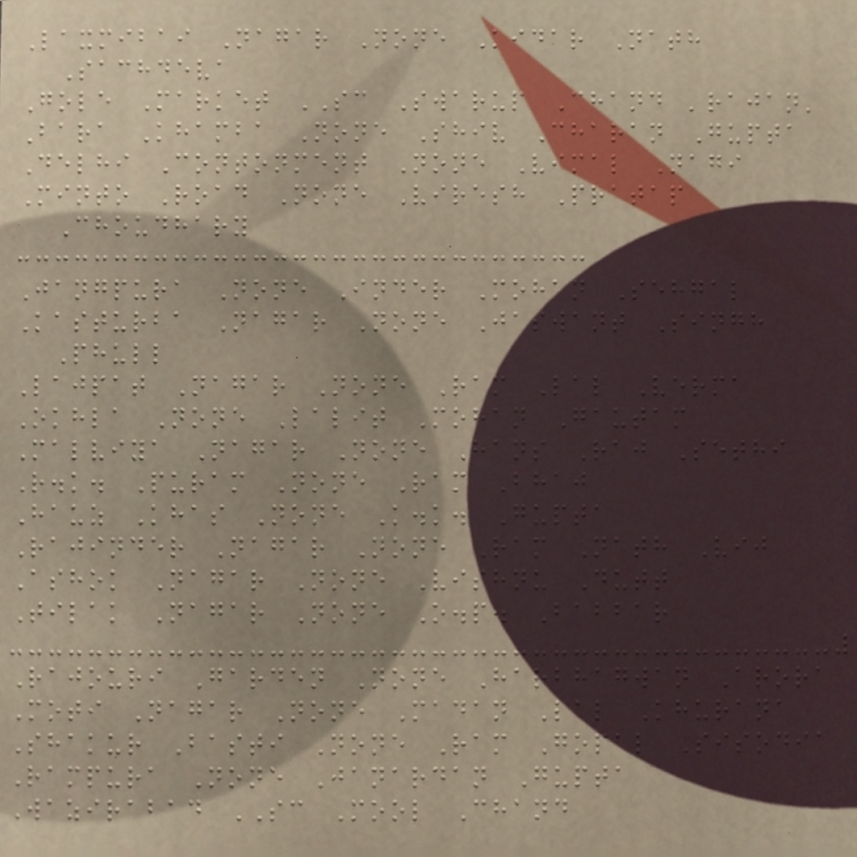Laxmibai Nagar None Kidar Nath
Sachdeva
Gole Market SC Swarup Chand 'rajan'
Bara Khamba None Shiv Charan Gupta
Delhi Contonment None Vimal Nagi
Minto Road None Viresh Pratap
Choudhary
Jangpura None Inder Mohan Sehgal
Kasturba Nagar None Jaswant Singh
Phull
Lajpat Nagar None Ram Lal Verma
Okhla None Lalit Mohan Gautam
Malviya Nagar None Hans Raj Sethi
R.k. Puram None Ram Bhaj
Hauz Khas None K.k. Gupta
Rajinder Nagar None Ram Nath Vij
Ashok Nagar None Vishnu Dutt
Tilak Nagar None O.p. Babbar
Rajouri Garden None Harbhagwan Arora
Moti Nagar None Madan Lal Khurana
Shakur Basti None Ram Gopal Sisodia
Rampura None Janardan Gupta
Wazirabad SC Mool Chand
